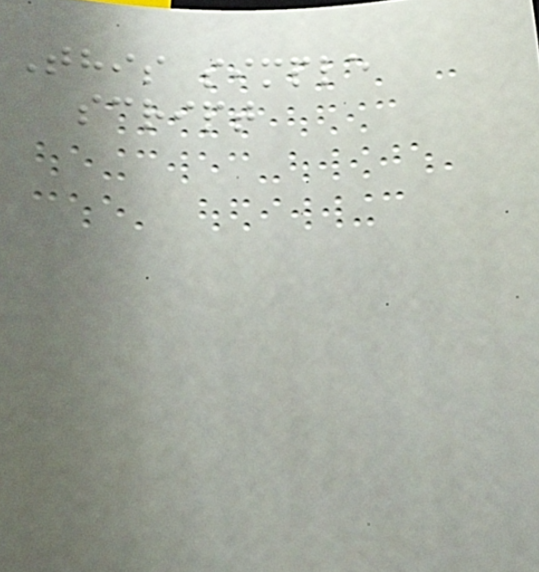This simple
script
